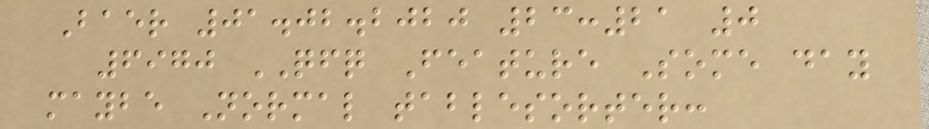Baer 01.02.2020 23:21 0
6970 QFQ Feature Some day
maybe Normal tablesorter:
